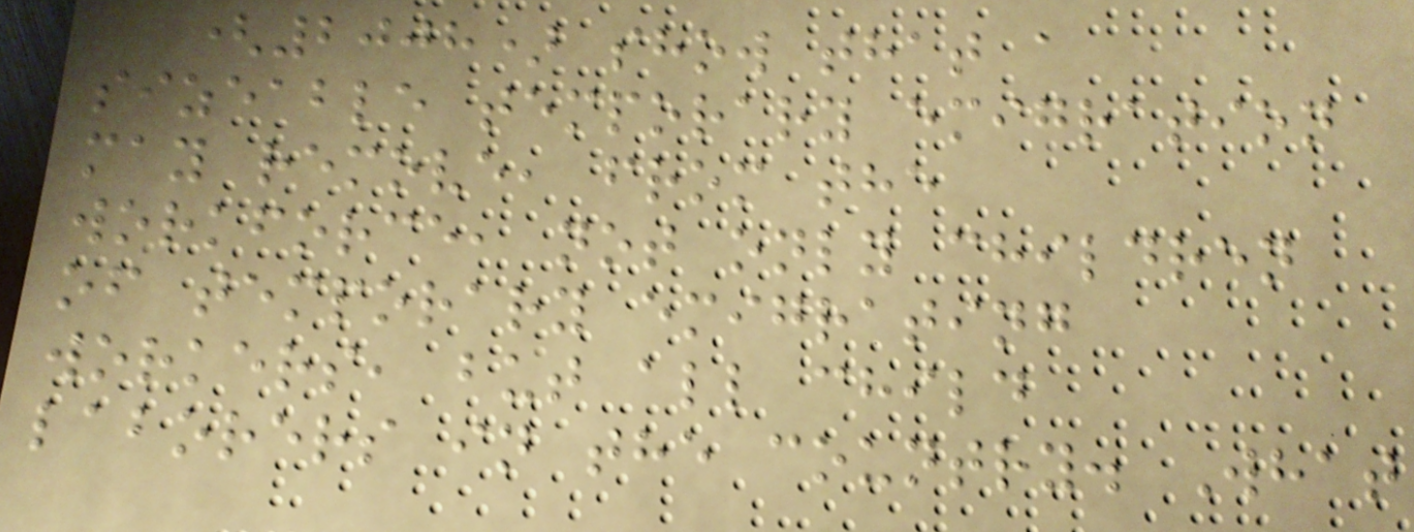(2008) show that a
sizeable temporary emigration
may remove, from the
workforce, not only children
of temporary emigrating
workers, but all child
laborers in the country. What
